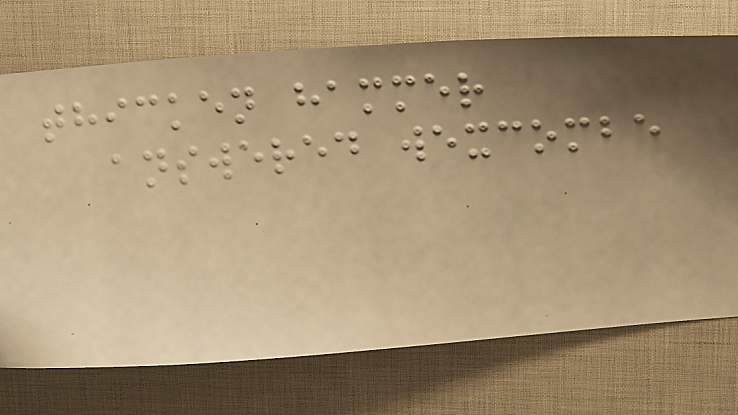thicken hammer
answered wexcombe
